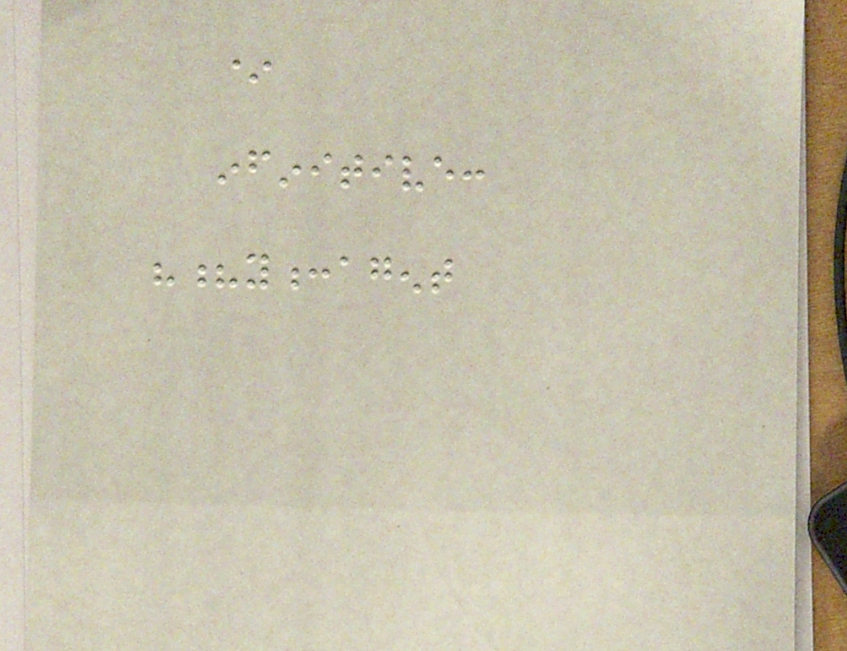*
infinitive:
"?y:agent
